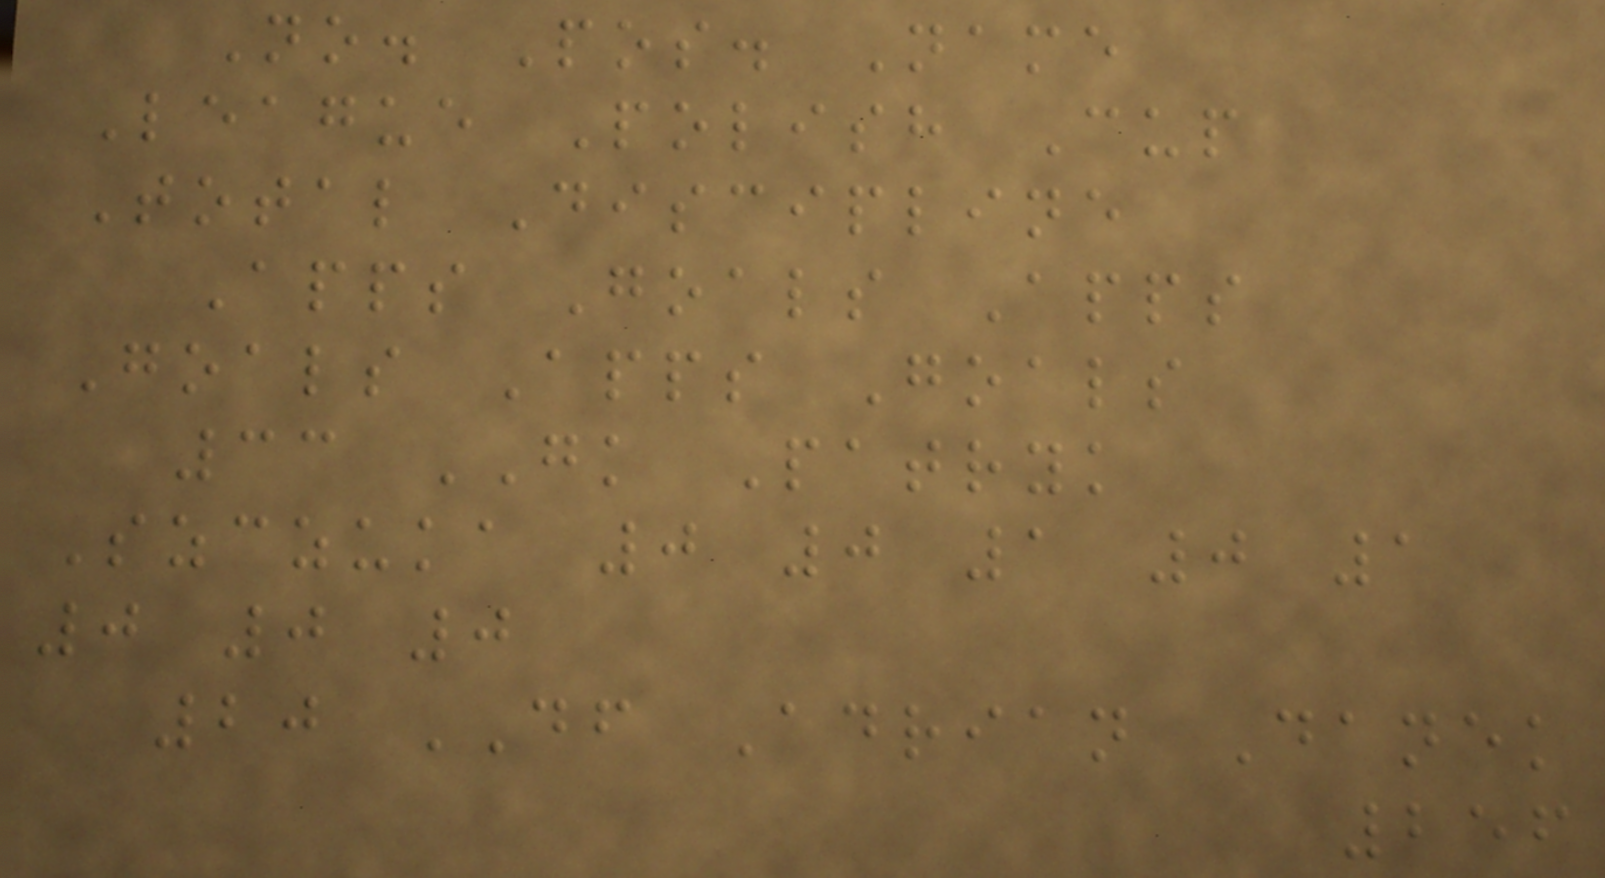No. Pos. Name
League Polish Cup
Total Discipline
Apps Goals Apps
Goals Apps Goals
33 GK Patryk
Szczuka 0 0 1 0 1
0 0 0
20 DF Adrian Danek
256
